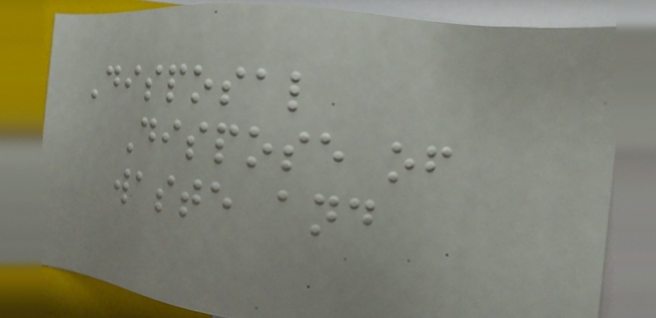Disposal
Dispose of
waste and
